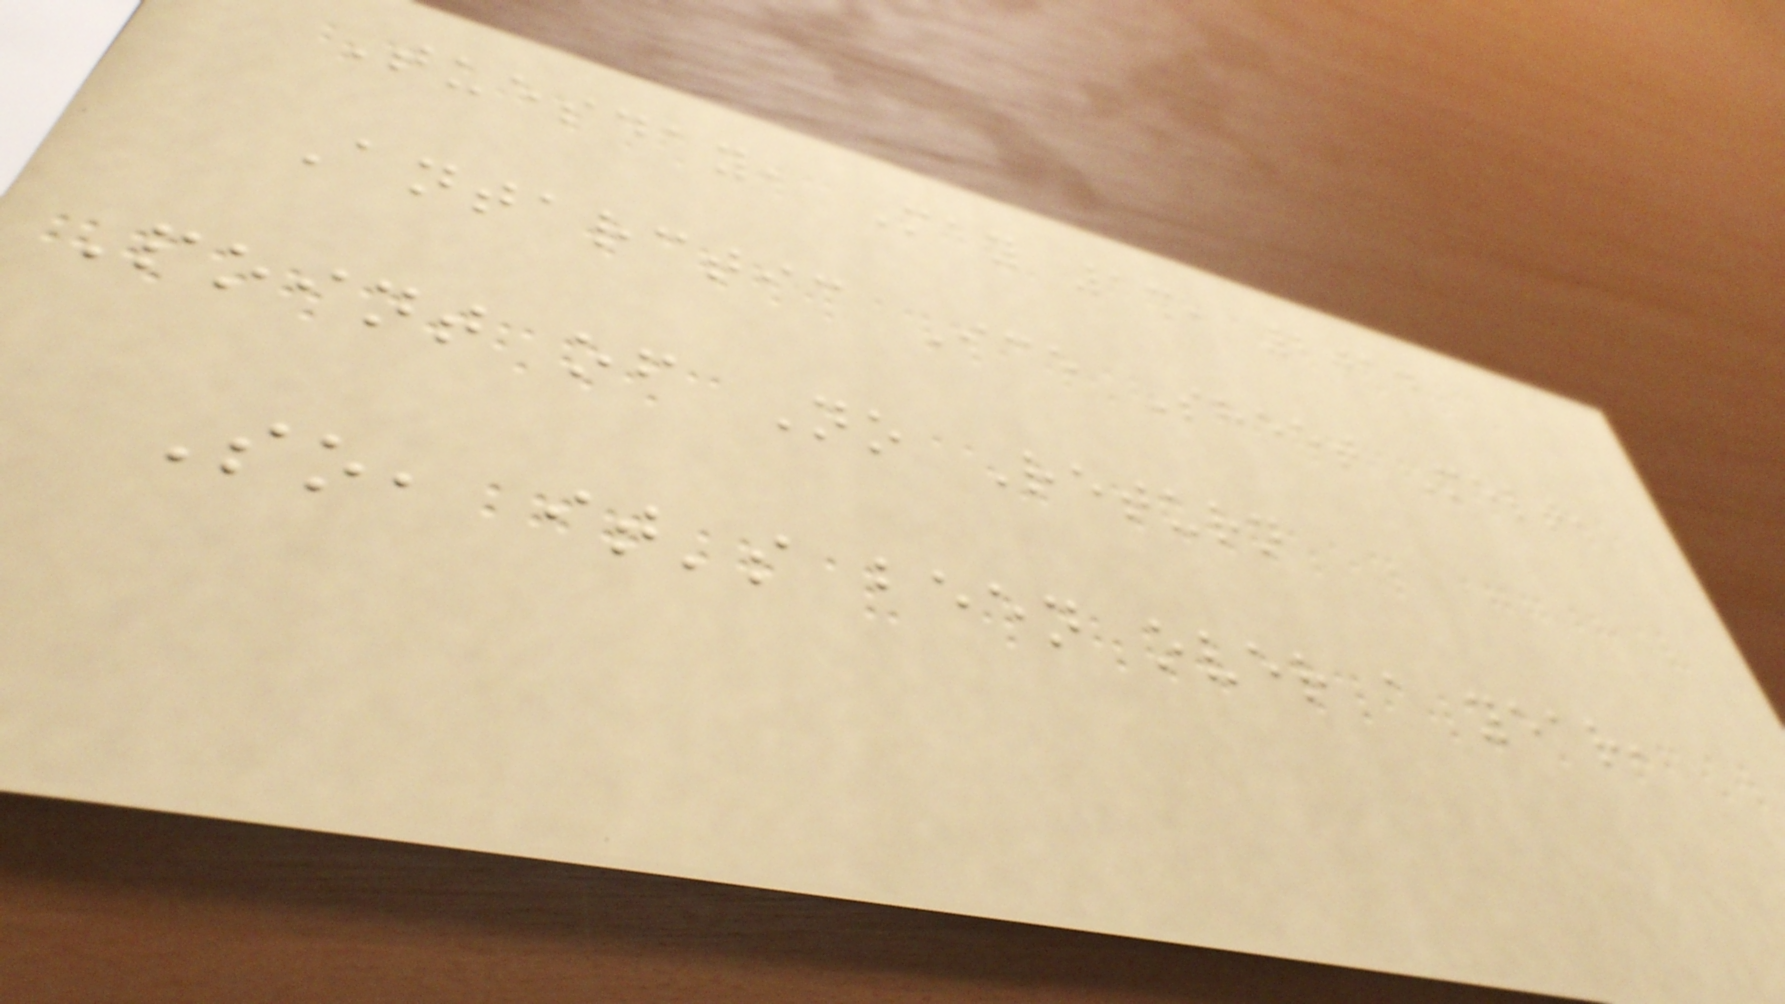Tuesday, May 13, 2014
Antarctic Ice Sheet Melt,
Point of No Return
So, it's been over a year,
